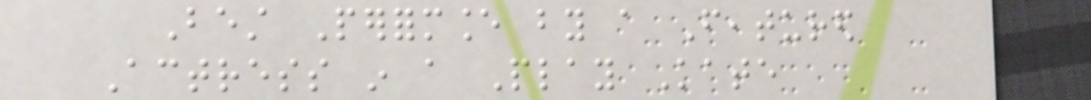Best Performance by a Featured
Actress in a Play Kate
